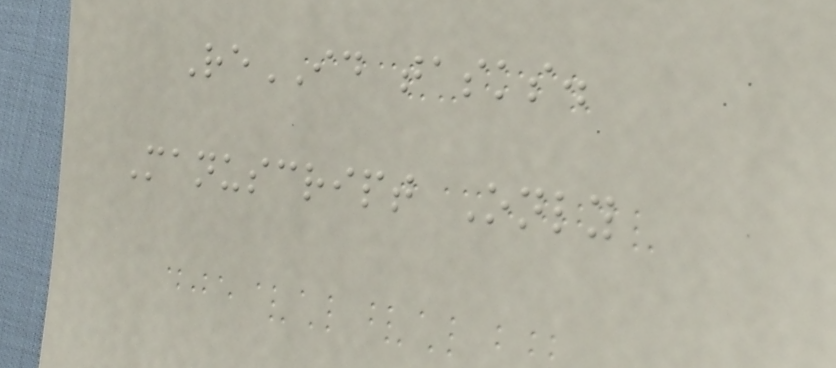ReID tasks.
Manuscript Only
